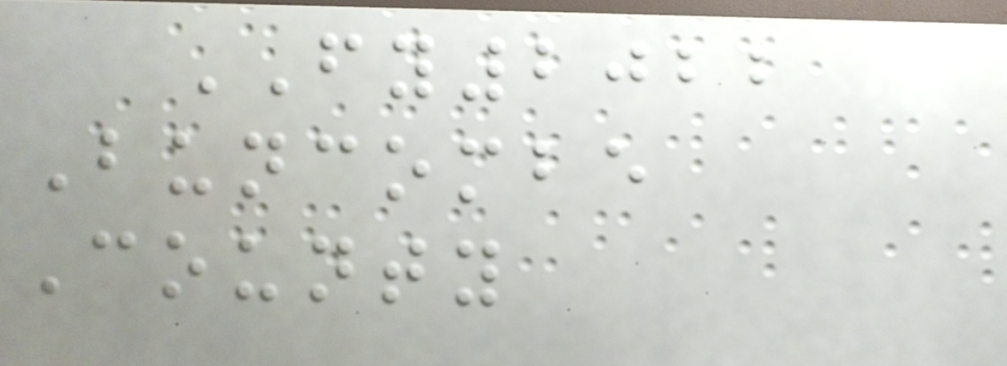FY2022
Buncombe
County
